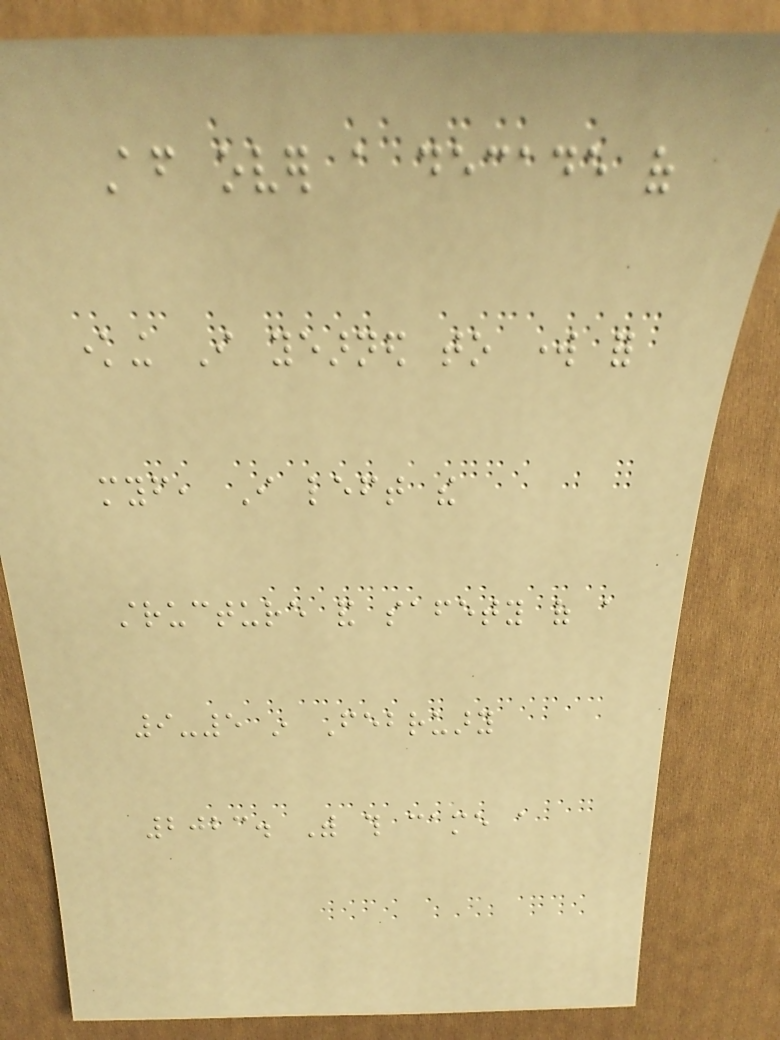After over a decade of
knowing I yearned to work for
myself, I left the
structure and safety of a
9-5 in February
2023. With this came a
